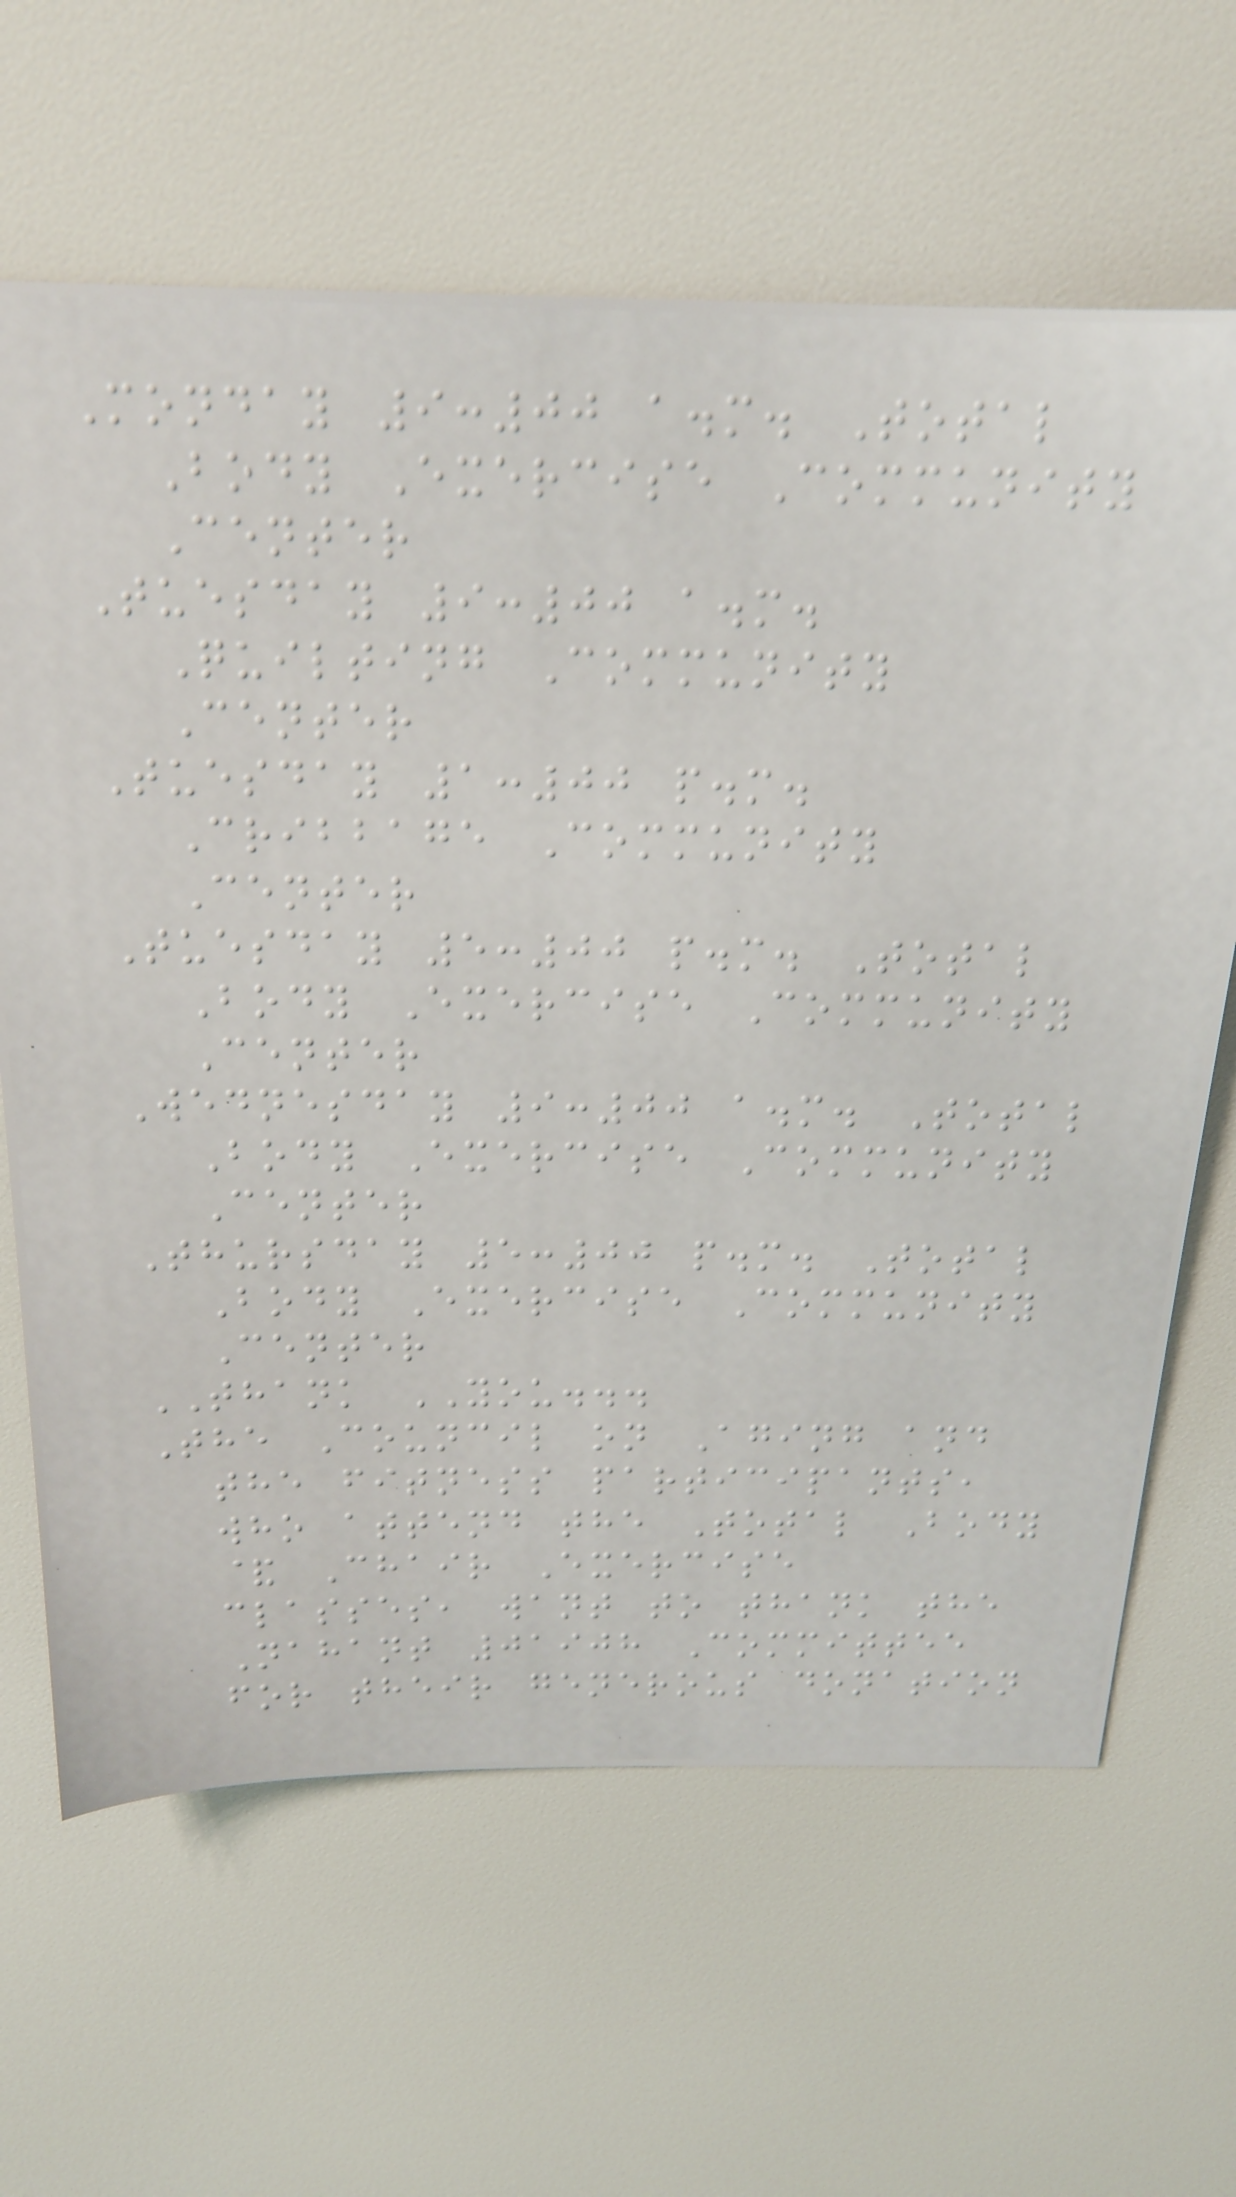Monday 9:00 a.m. Total
Body Exercise Community
Center
Tuesday 9:00 a.m.
Quilting Community
Center
Tuesday 1:00 p.m.
Cribbage Community
Center
Tuesday 5:00 p.m. Total
Body Exercise Community
Center
Wednesday 9:00 a.m. Total
Body Exercise Community
Center
Thursday 5:00 p.m. Total
Body Exercise Community
Center
THANK YOU...
The Council on Aging and
the fitness participants,
who attend the Total Body
& Chair Exercise
classes, want to thank the
Nahant 01908 Committee
for their generous donation
